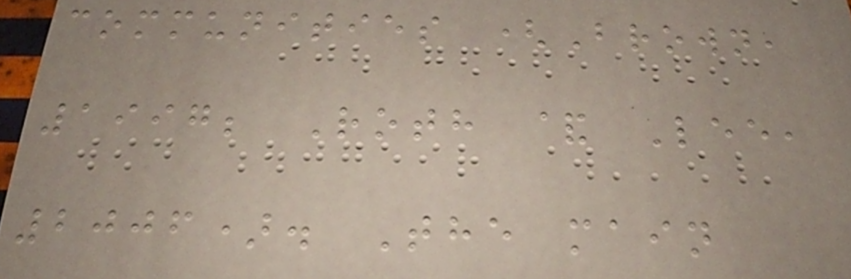communities (Brown,
1997; Roth & Lee,
2006). The main
